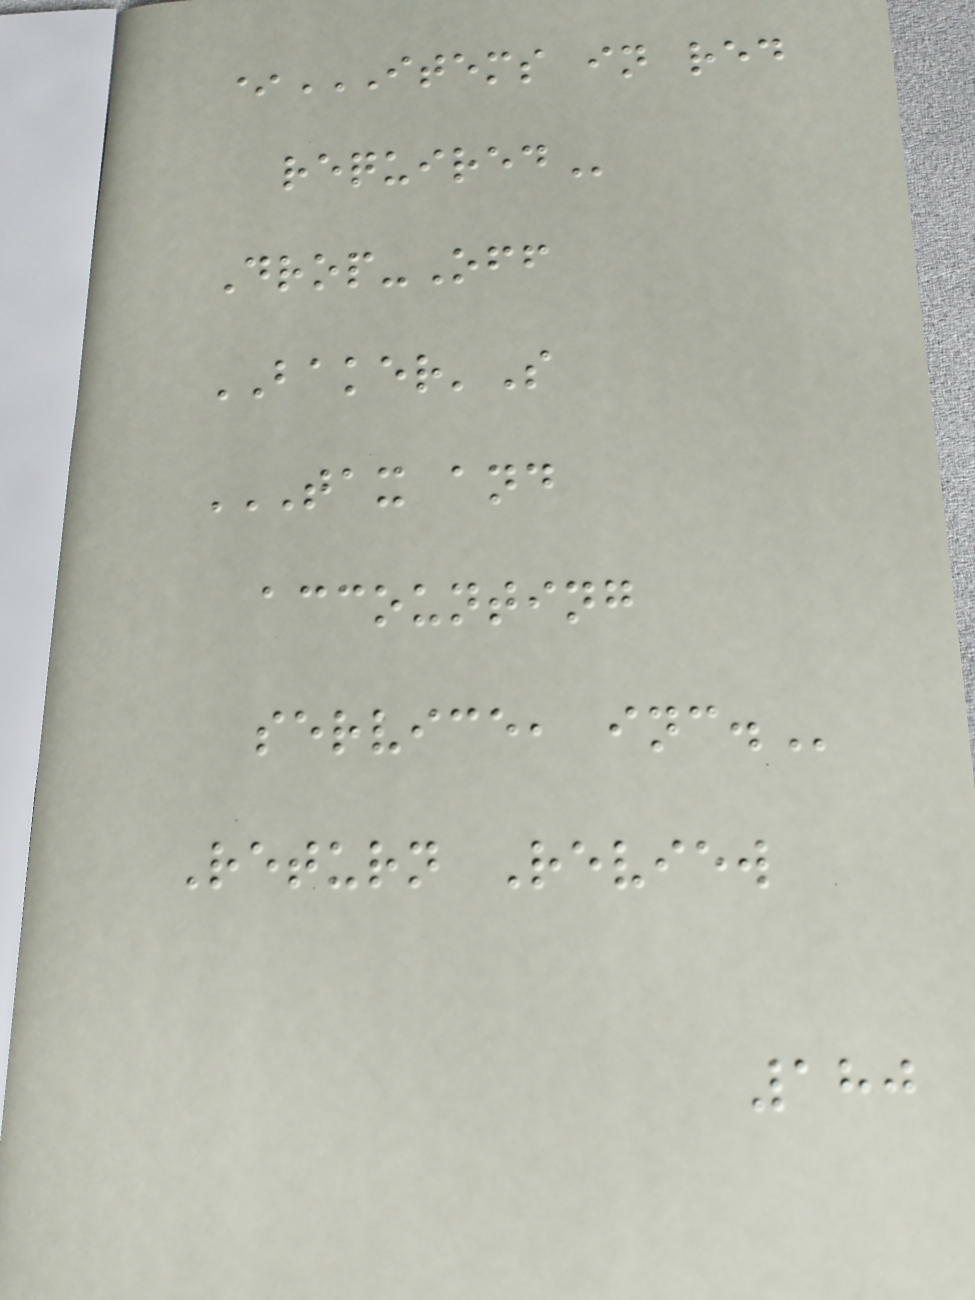*ITEMS IN RED
REQUIRED
Drop-Off
BAKER'S
TAX AND
ACCOUNTING
SERVICE, INC.
Return Review
180
